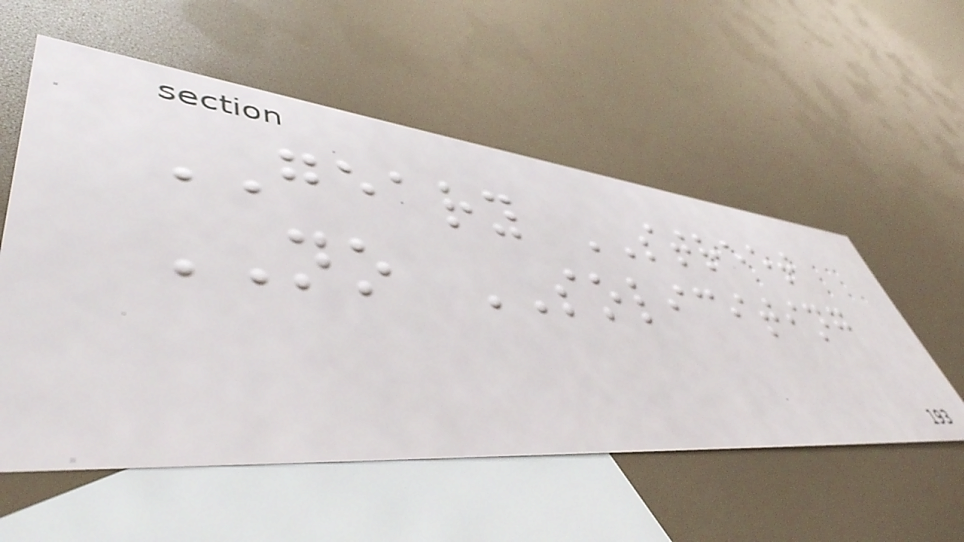GEARY STREET
NO SOLICITING
